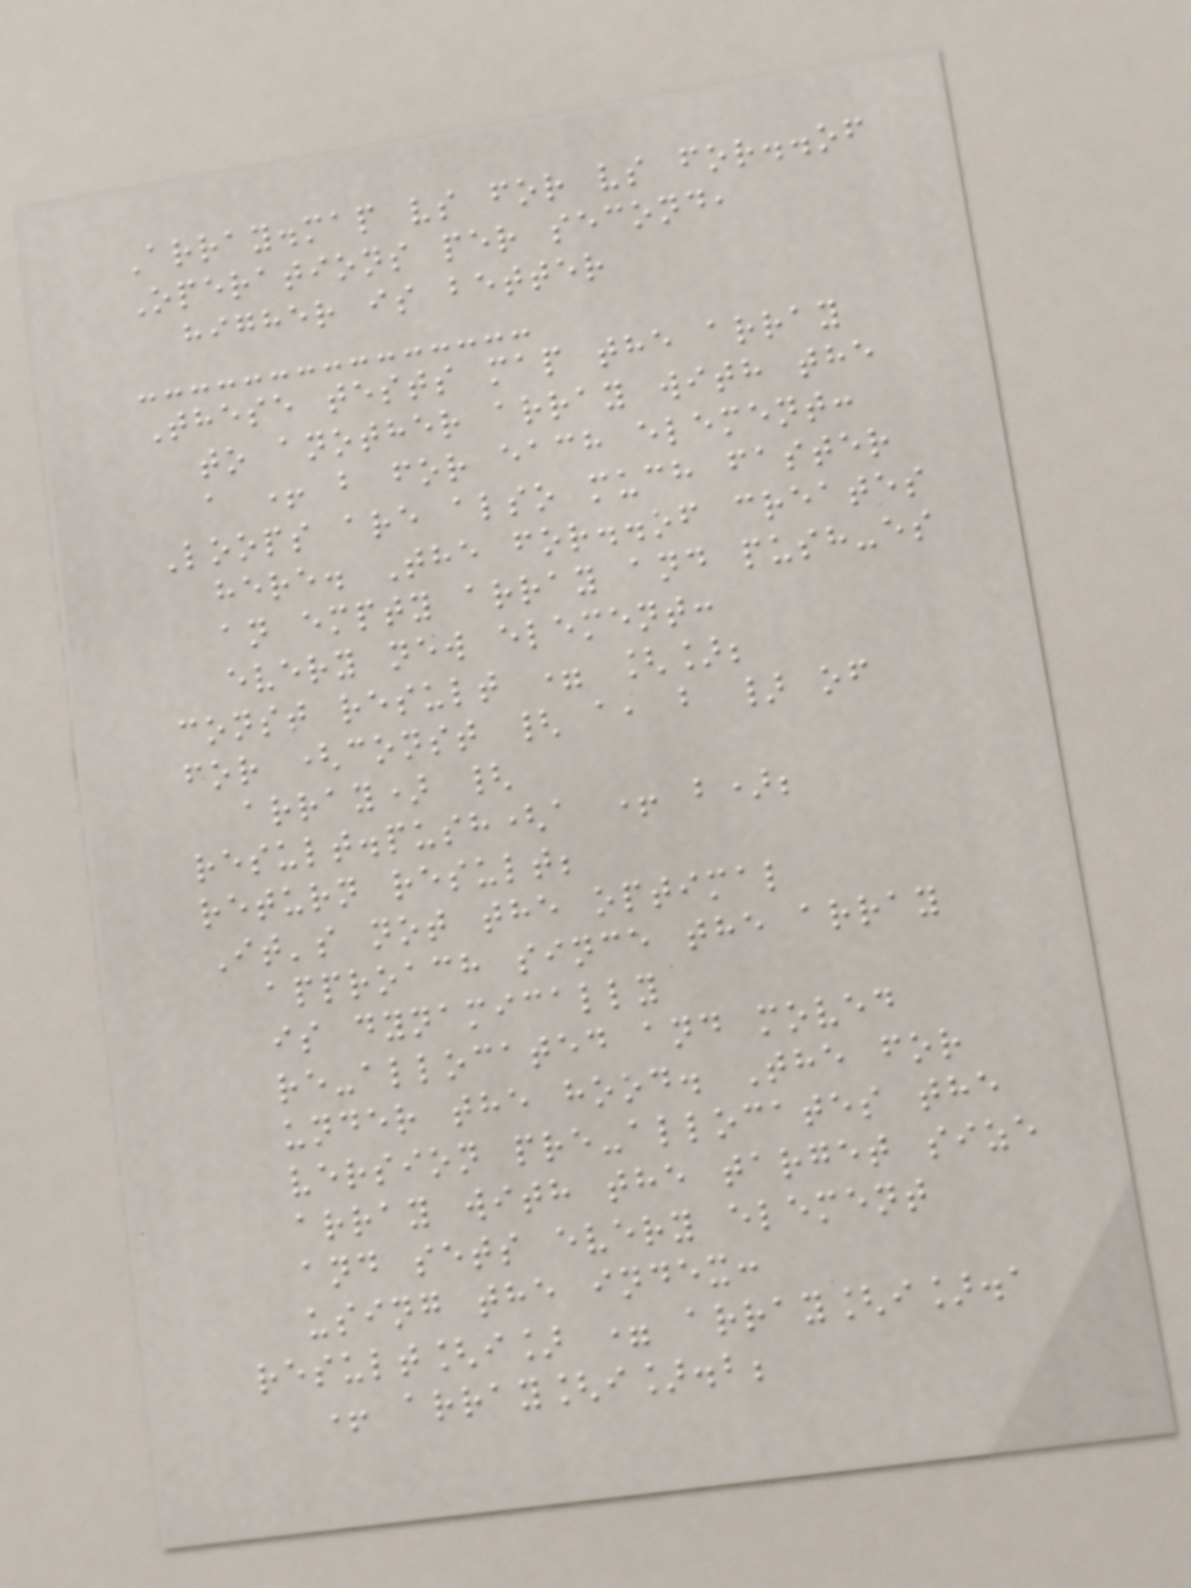Array.map vs for vs for..of
Operations per second,
higher is better
These tests map the array
to another array with the
a + b for each element:
Loops are also much faster
here. The for..of creates
an empty array and push-es
every new element:
const result = [];
for (const { a, b } of
array) {
result.push(a + b);
return result;
It's not the optimal
approach since the array
is dynamically
re-allocated and moved
under the hood. The for
version pre-allocates the
array with the target size
and sets every element
using the index:
result[i] = array[i].a
+ array[i].b;
